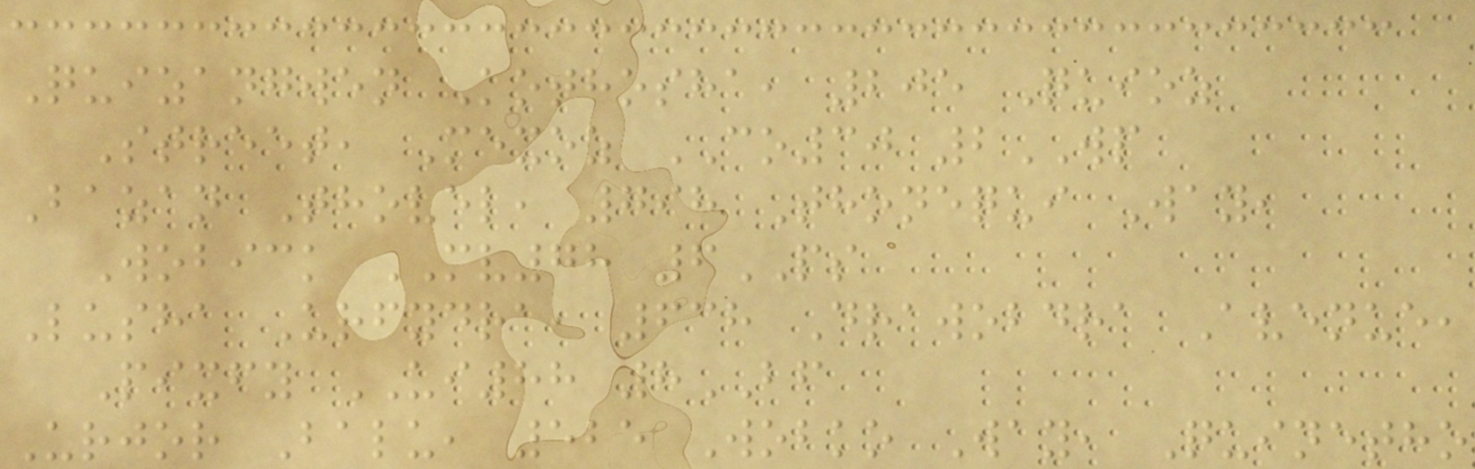Quizangwen Kothosha, 205 Quioz
Street, Mexoz CO30 2WP
Bazan Thovel, 798 Thonequi Way,
Wobick MV78 6PS
Lusha Urfydra, 638 Drawobdra Avenue,
Pixfy UI88 8BF
Urjor Balu, 525 Wobko Way, Quinetho
